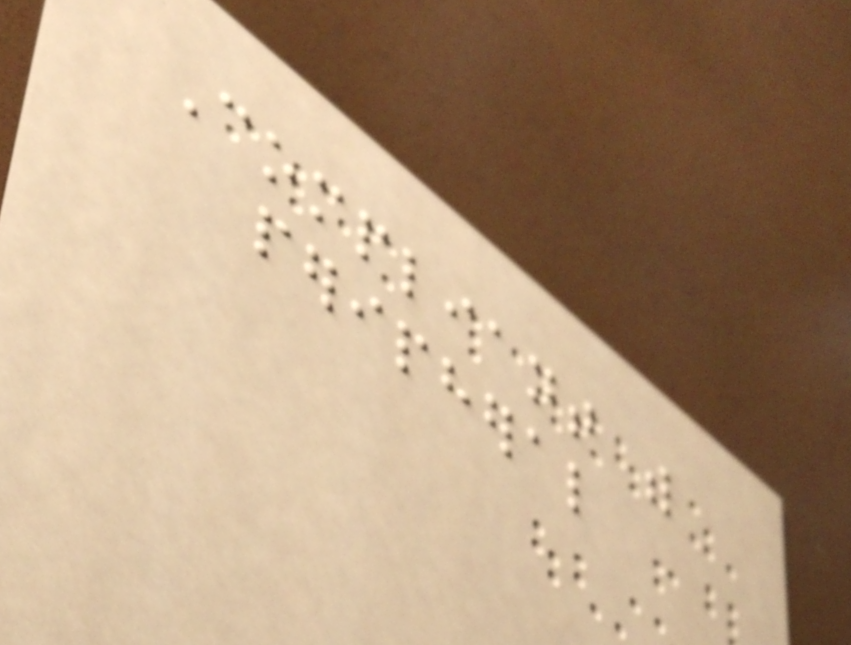Compliant with
peripheral
